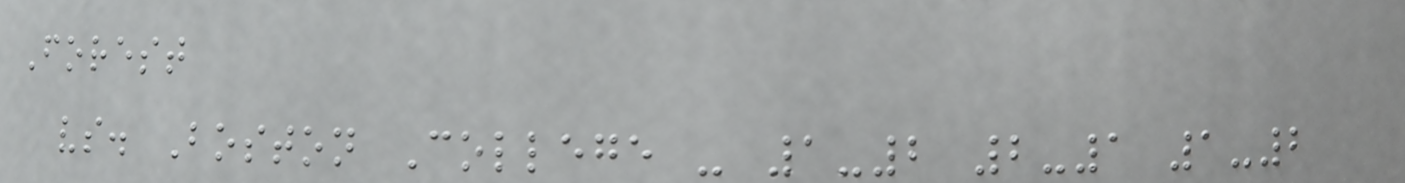Forest
vs. Boston College - 1-2 2-1 1-2
